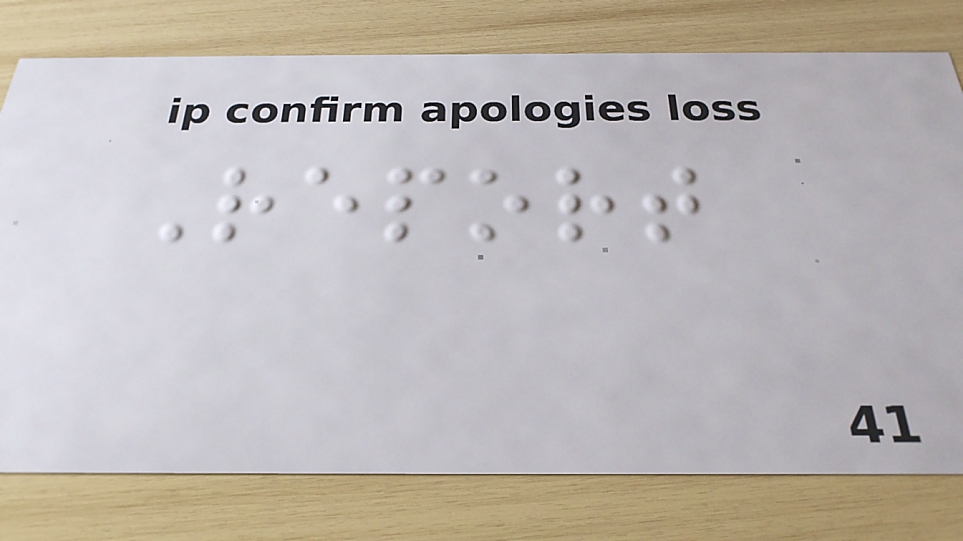Report
